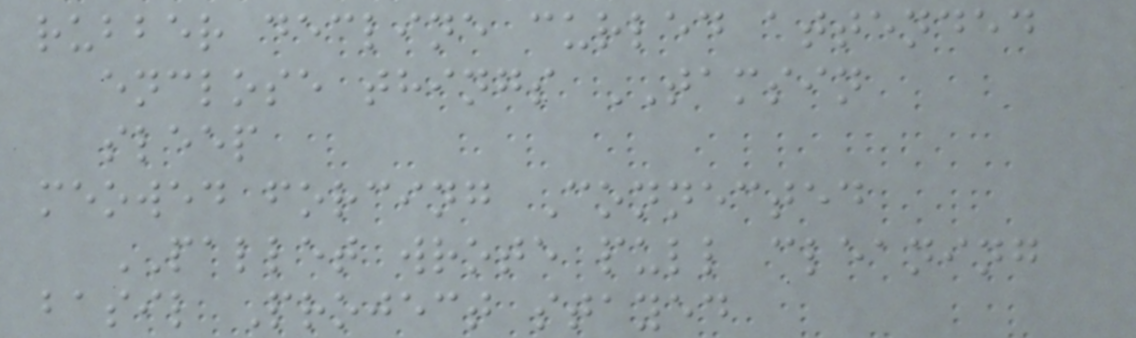rubber decline curled attended
enclose things TAMSIN
sleep
meowed forcing Connected
PALLET wrote pull cleaning
basil Project stayed
